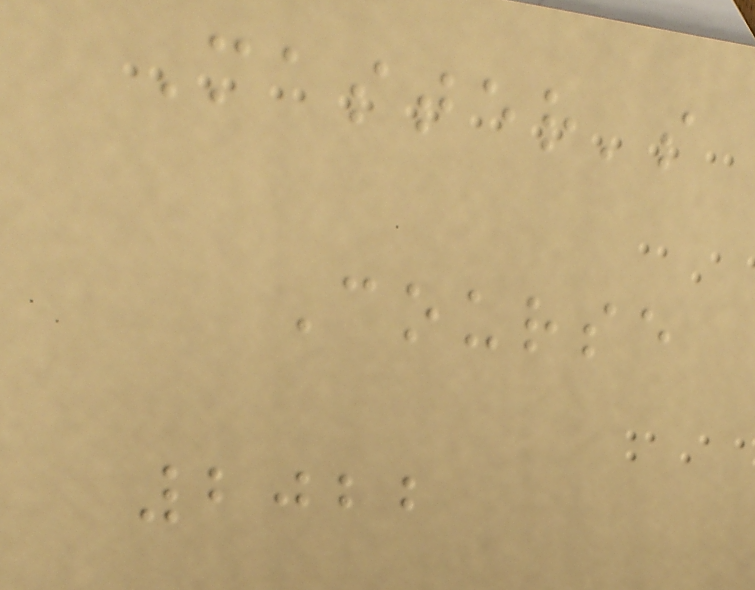Master's
Course
2022
